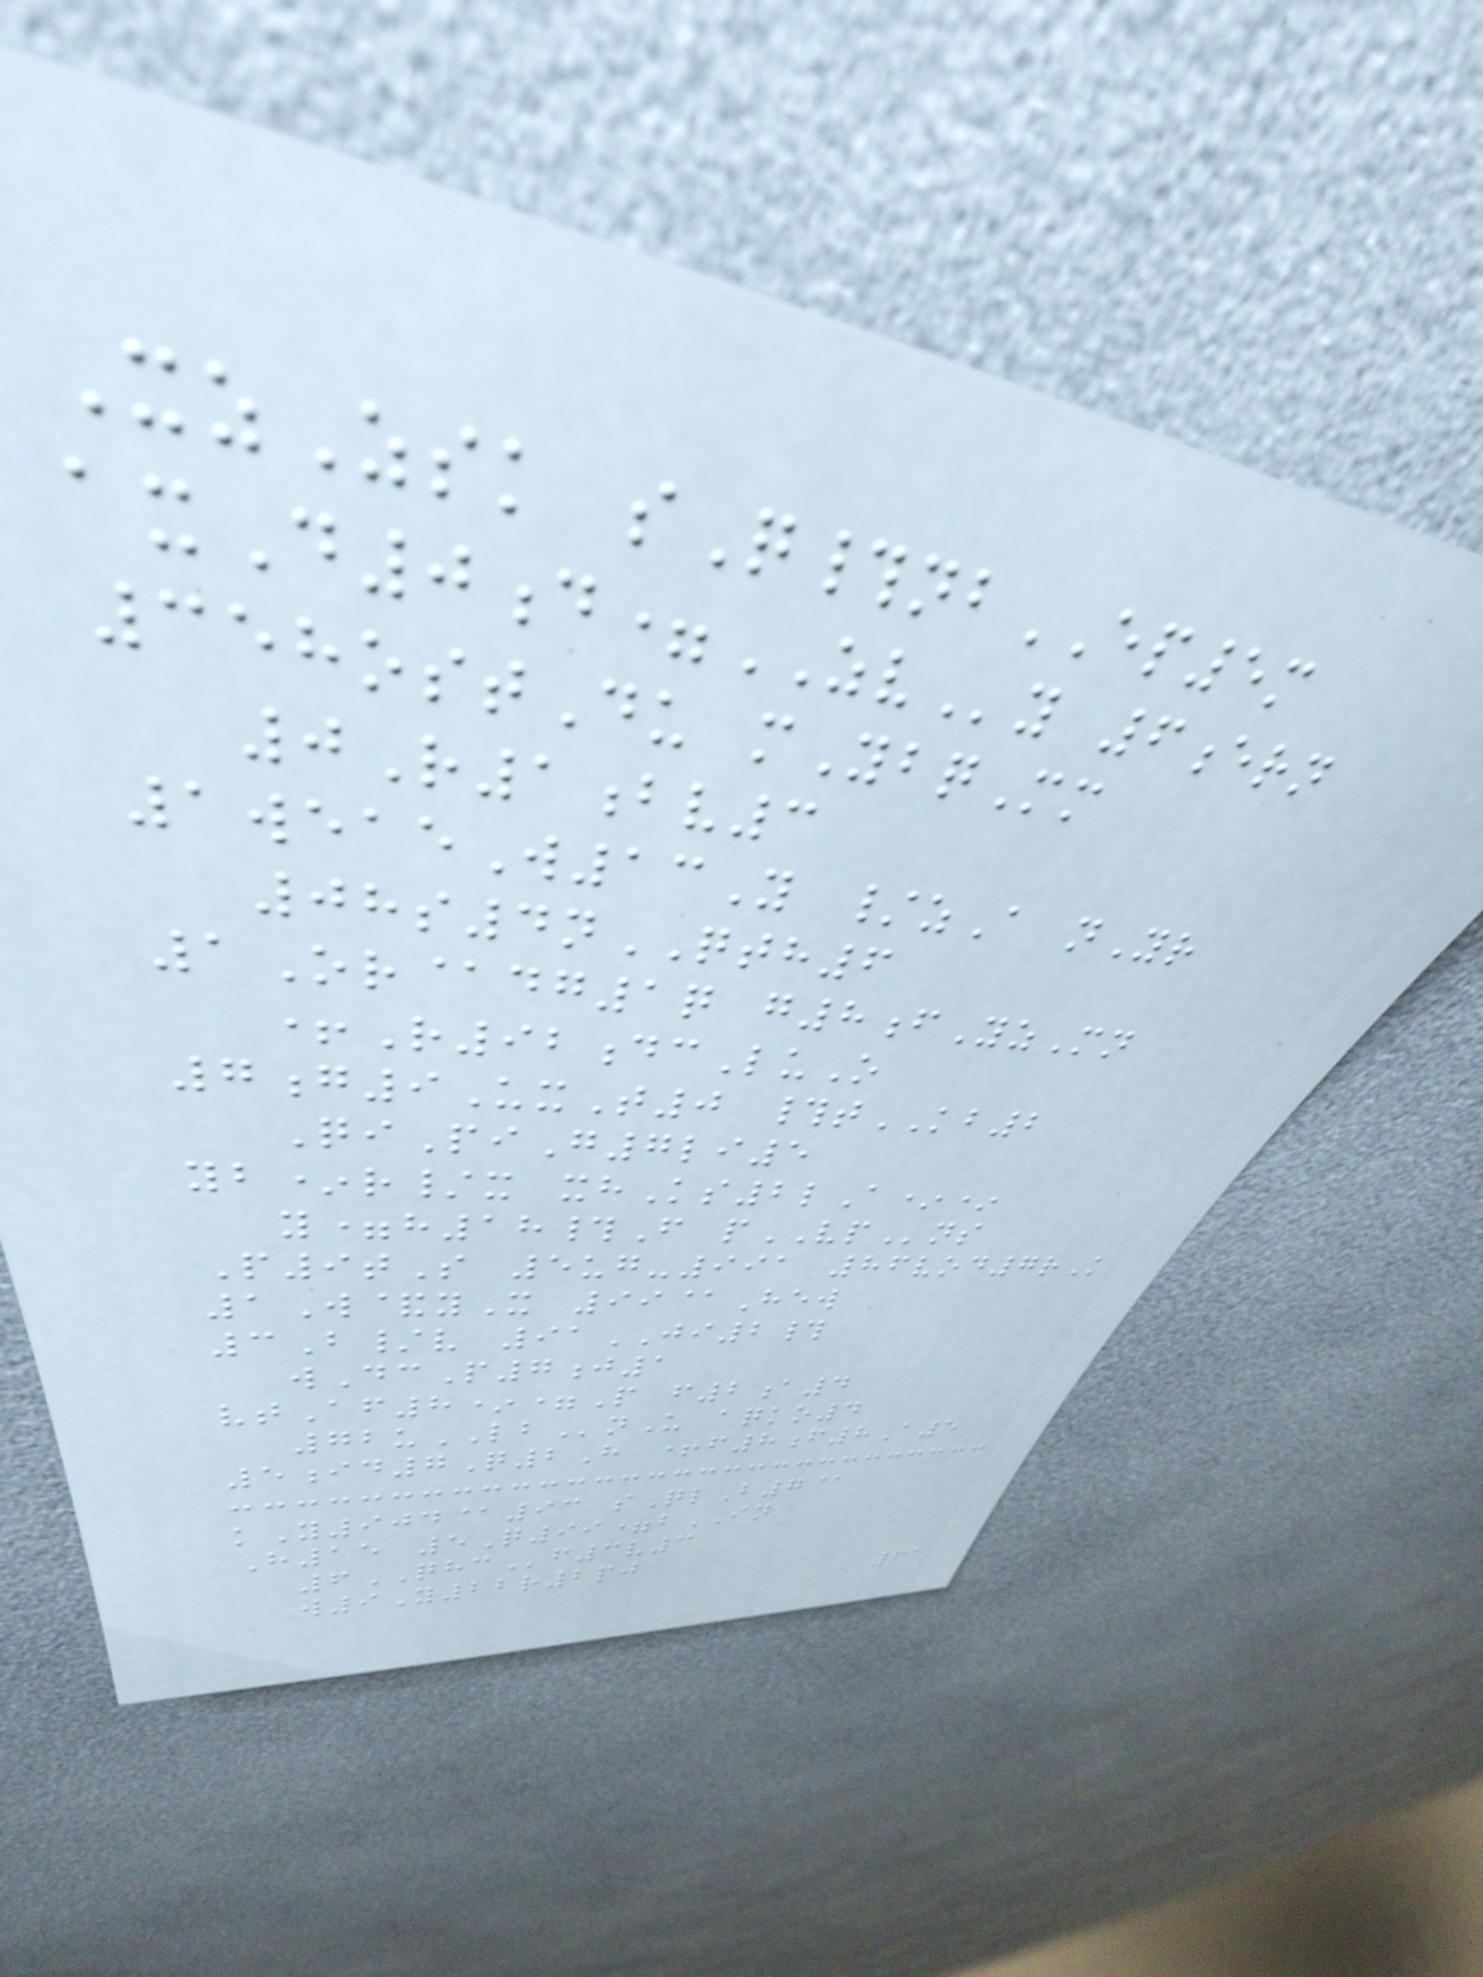XzZsk sQ#nbEP5m
axD0d=ZVy 6ern
358ostDu mYbqMm
0R1bv3
1weaeW13Y /zA nYr
08s4nQTH6
1Or@dg1q g8fYzMn
+R92dcLuO
7g9UxT0 #tKB2
QiPiG7li5
yb*r/x xhKs2lA**
y=h18#F pVPns
P9tS 5ug-991 86vod7rK
1W&yX 99@Hew
3B/v 91JI2#
wDcP7j1
vtAf8*=P f2a4
72uLBnU aqko4
5id7Q2H +f8f8A5
kY904@93 sQlB7@
H15 5Q99=bIN
6QHCf3v3
w9Y22r2pj
61
